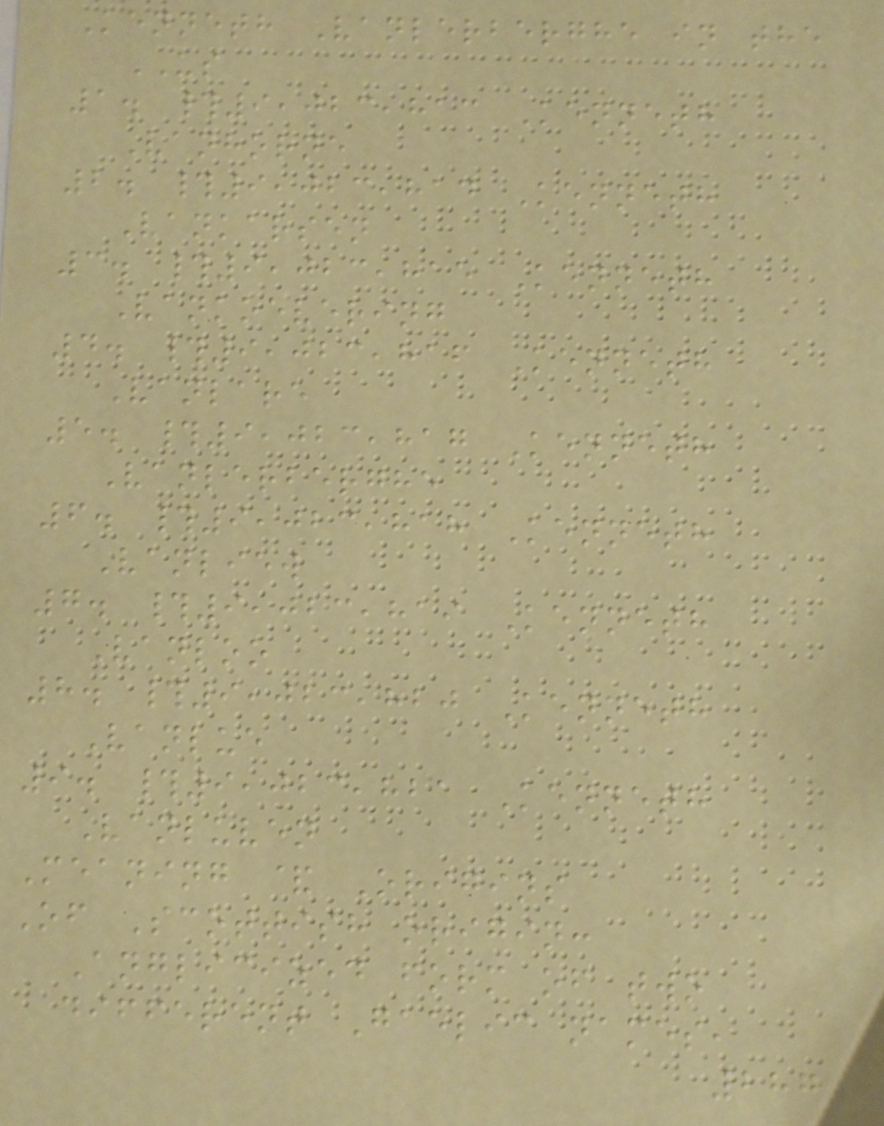Kenneth Vanlerberghe in the
US
1. #9,023,813 Kenneth
Vanhorne
2. #9,023,814 Kenneth
Vankarsen
3. #9,023,815 Kenneth
Vankoevering
4. #9,023,816 Kenneth
Vanlare
5. #9,023,817 Kenneth
Vanlerberghe
6. #9,023,818 Kenneth
Vanliew
7. #9,023,819 Kenneth
Vanloo
8. #9,023,820 Kenneth
Vanlue
9. #9,023,821 Kenneth
Vanluven
Meaning & Origins
Of Scottish origin:
Anglicized form of two
different Gaelic names,
287
